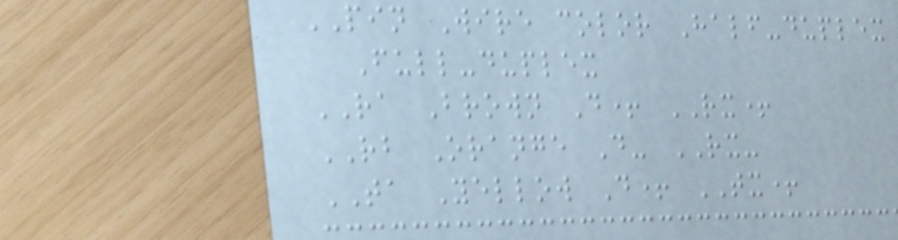PIN Wire color Half-duplex
Full-duplex
RA Brown D+ RX+
RB Orange D- RX-
TA Yellow D+ TX+
